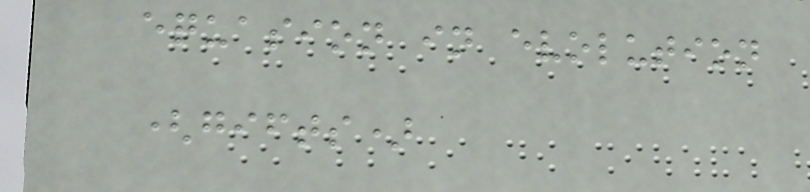equasion in evolution
(gifts)
